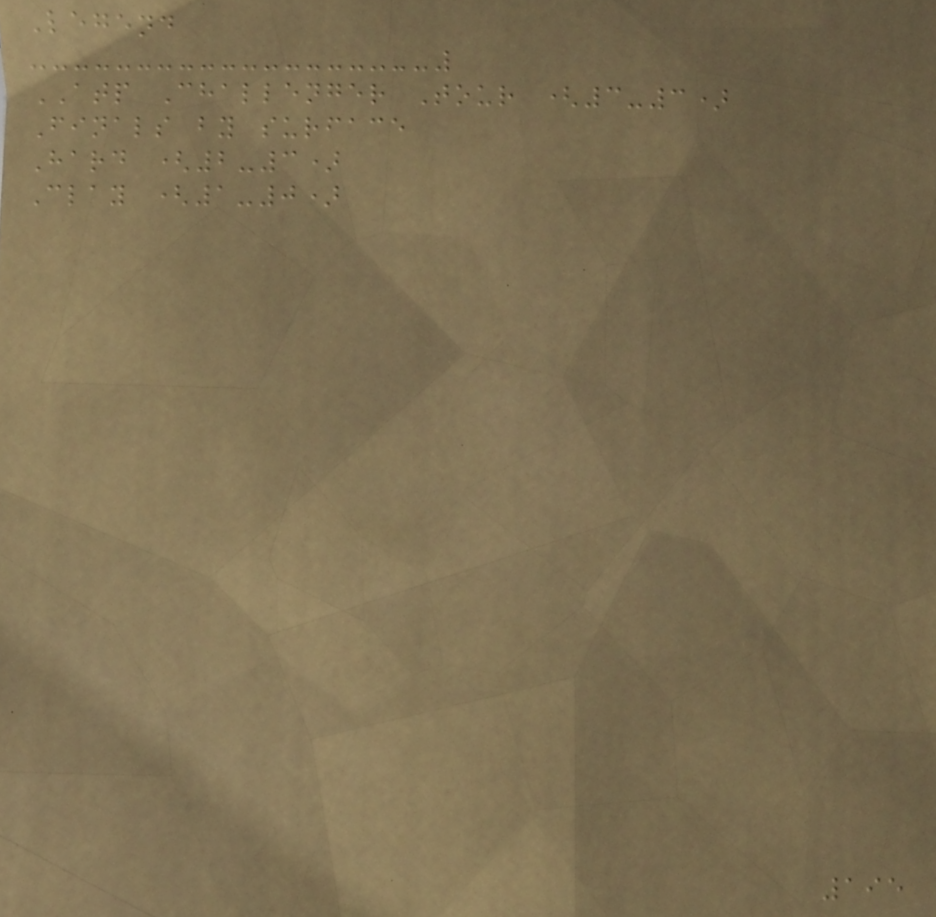Legend
ATP Challenger Tour (3-3)
Finals by surface
Hard (2-3)
Clay (1-0)
195
